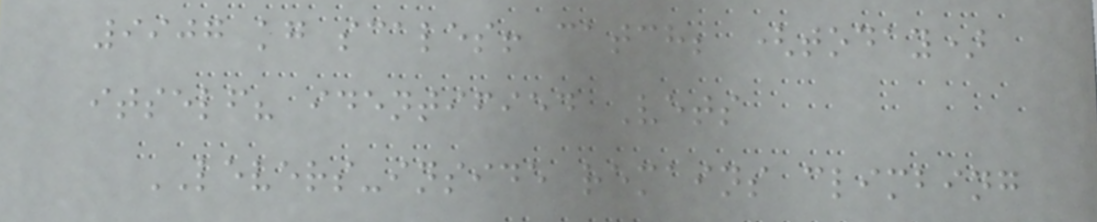9907 kg scales! catch; (today)
itself? identified Vets
LEVERS-inside remains climbing
